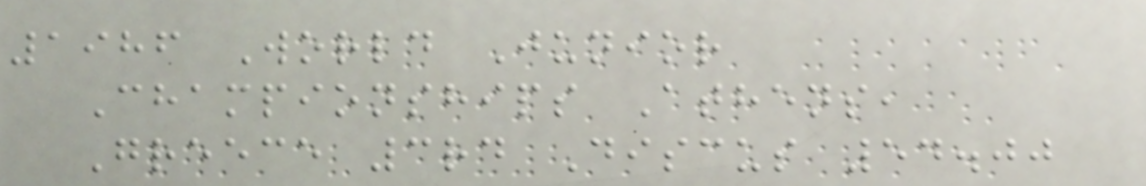1986 World Junior
Championships Athens,
Greece 3rd Discus 54.00
